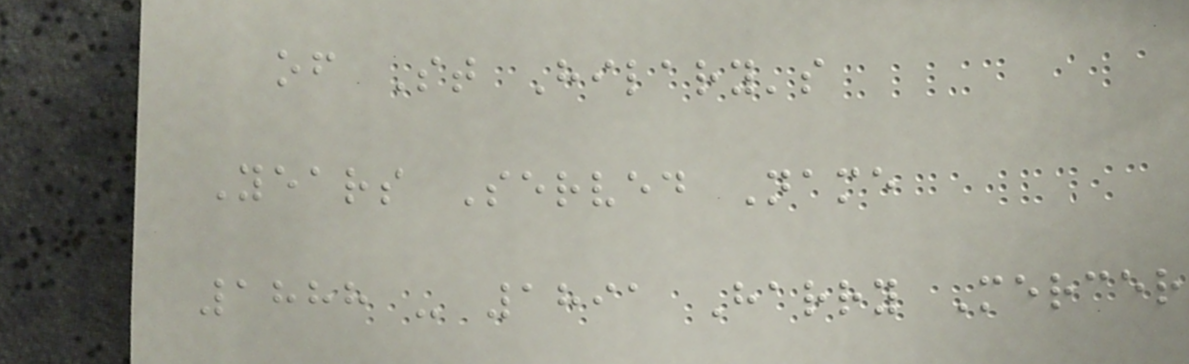of St Hilary's
Years Served Name
1888 - 1891 Harry Mercer
